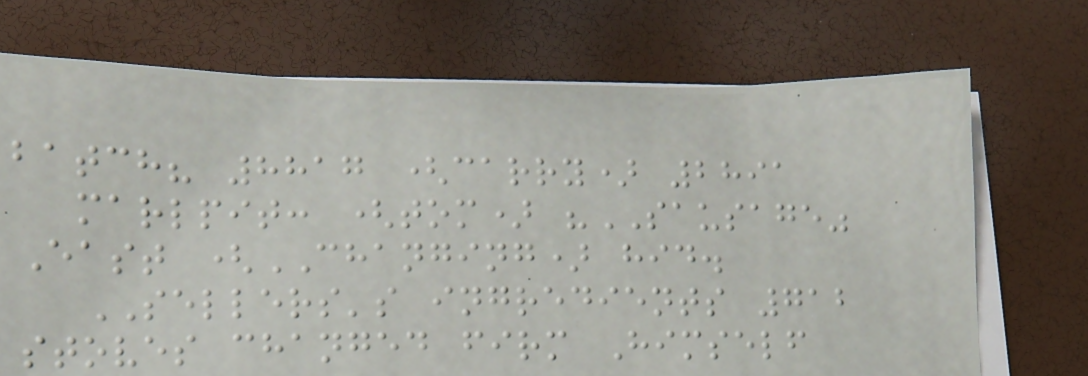batch? 8817 (carry) 2891
marlpit: (tom) "SAUSAGE"
East (CHANGING) hid.
SELLERS's ingredients 712
stoves changed firm Himself
